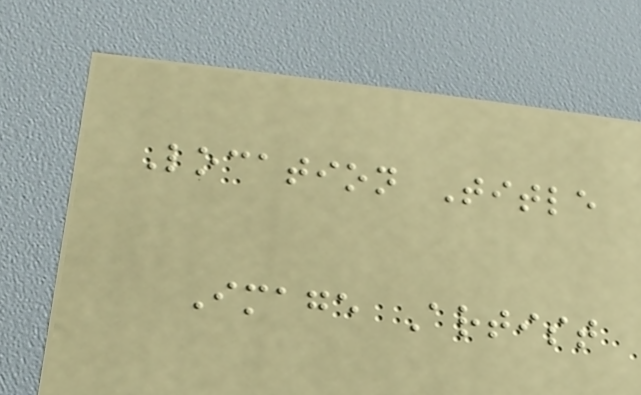Location Title
Image Artist
